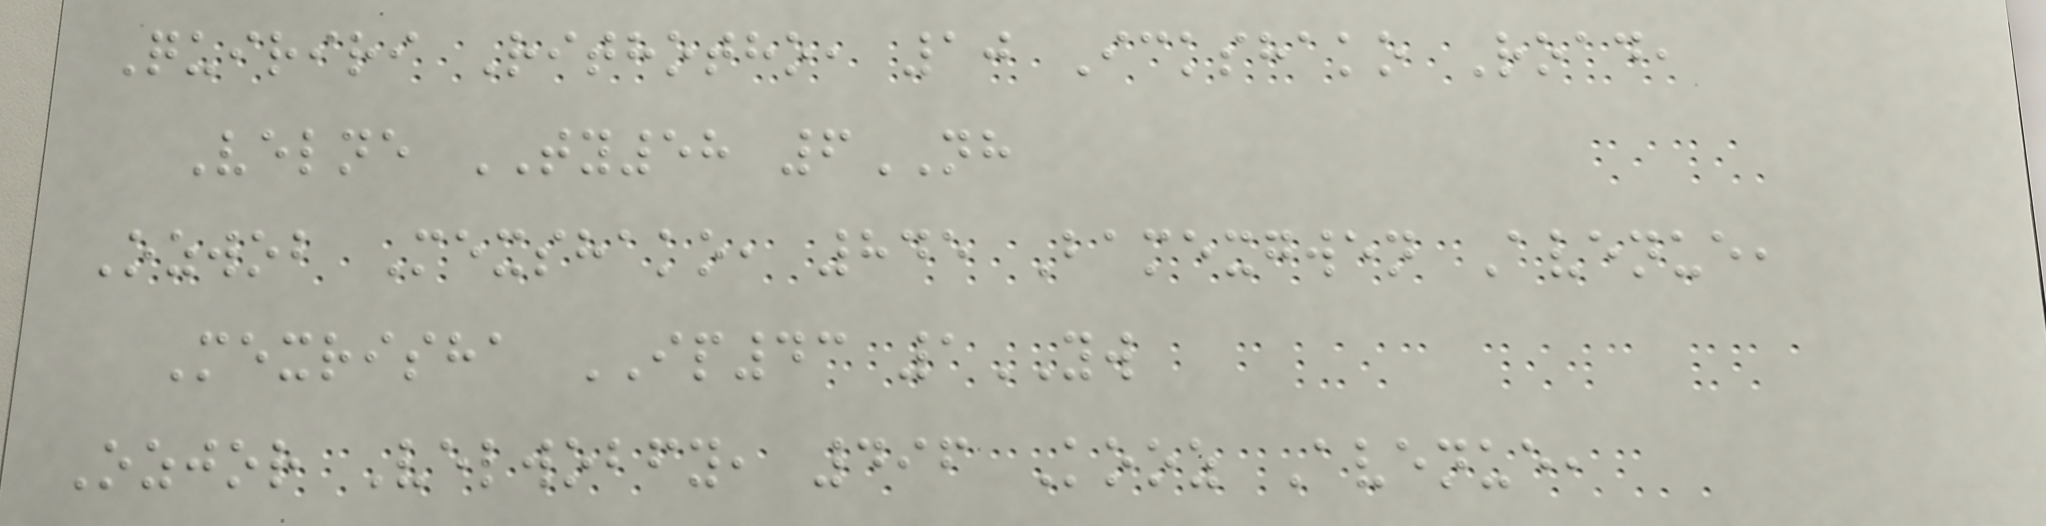Quiriri Rithotho, 10 Ickshako Road,
Velne TY58 6NH
Ozwob Mexshako, 845 Bamexgwen Avenue,
Mexrisha IP43 1YW
Ozjor Velwobfy, 496 Kooz Avenue,
